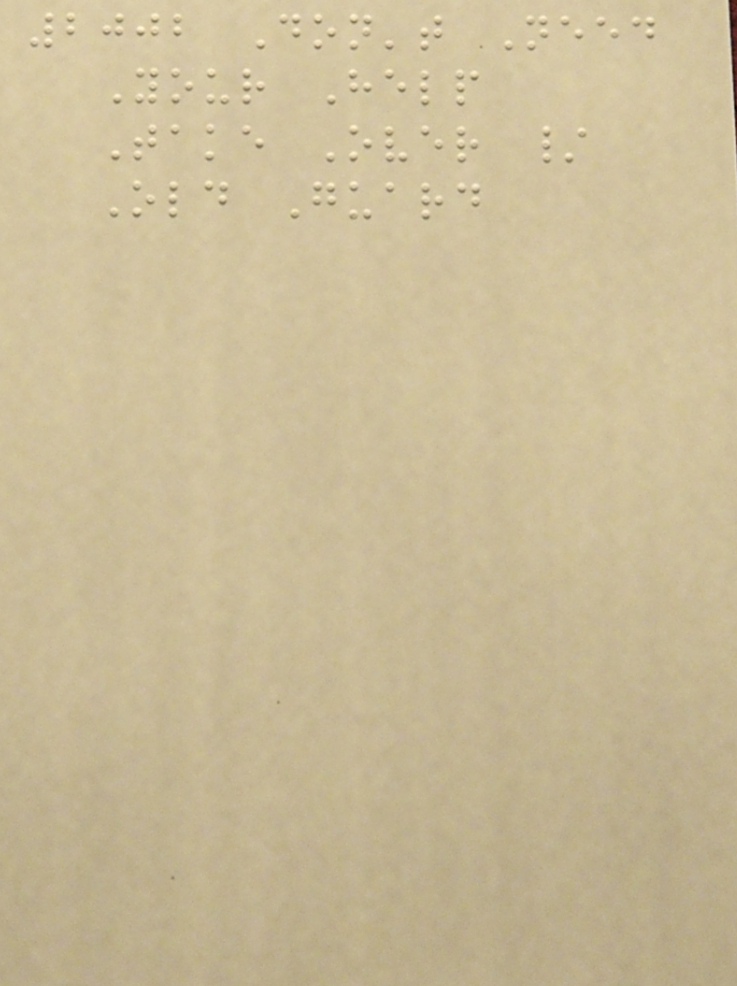2002 Don't Need
Your Help
Take Over /
Old Guard
